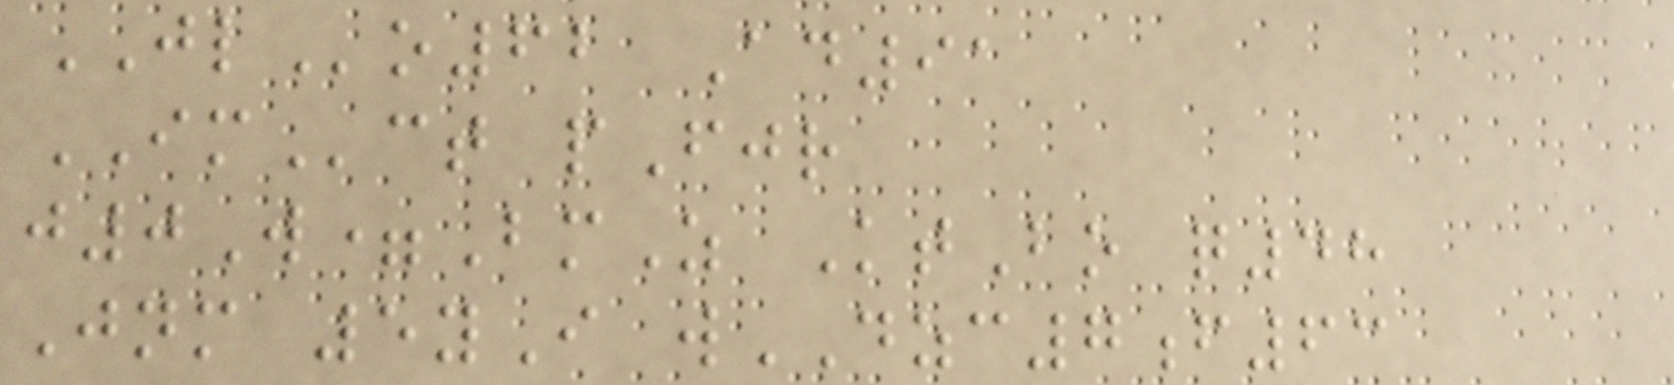JLo62 Ad91
IMct pFjr
j0W=BmZ KtBo q48
Jnm 5yI wDZC7f63
